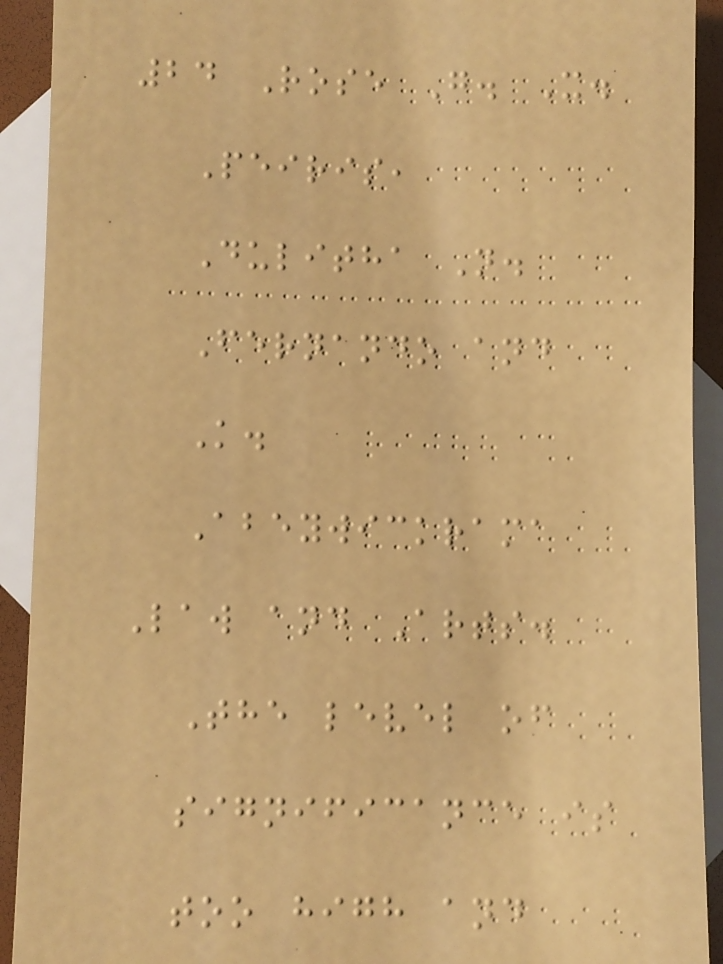24 Rose G. X.
Peiris,
Dulitha N.
Fernando and
K.
Abeywickrama
Law and Arts.
The level of
significance is
too high and
